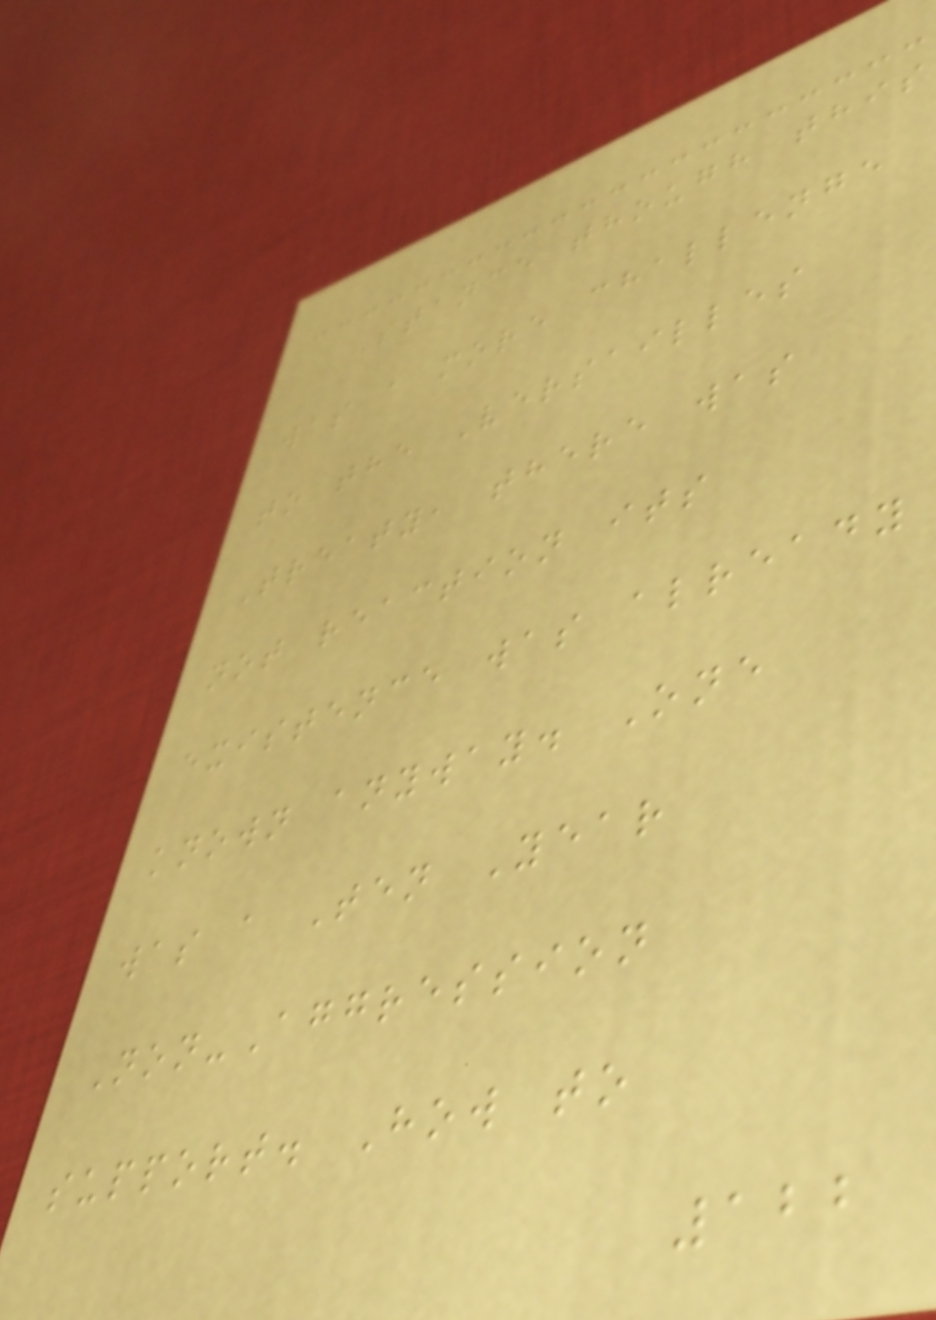Stance though this
was a more challenge
to the Versailles
Treaty, there was
not reaction its
existence was already
known anyway. One
was a Ten Year
Non-Aggression
support. How to
122
